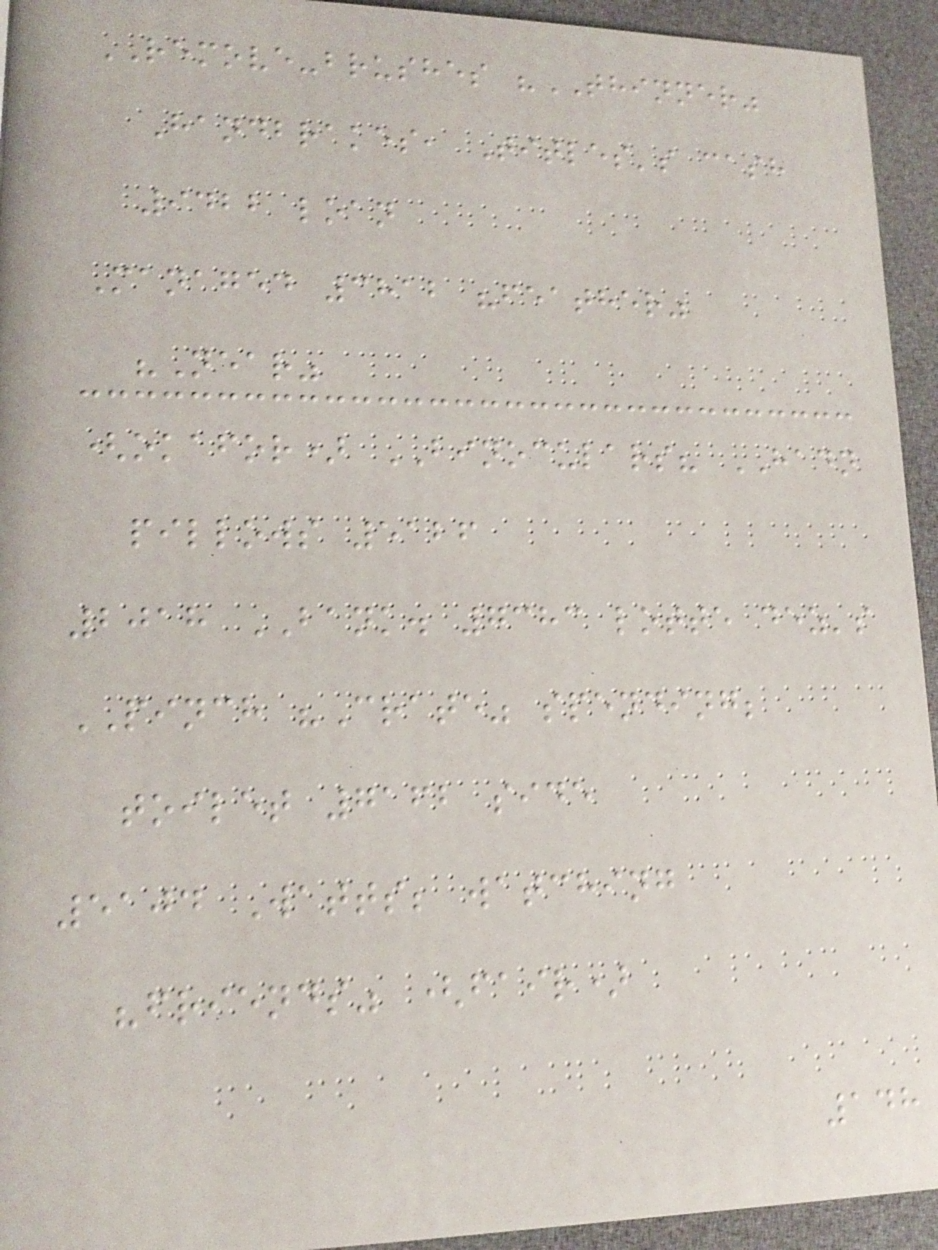REMOVE-brushes "THINNER"
Handbrakes, Titles's cash
9422 loan
Managed 3812 "feather"
"Near"
(okafor) BINOCULARS? HADN
pillows 5126
2018 BANK. 7383 lotte dez's
PINCH "Crate" spending;
toilet 7162 side
5104 Watts; watching
"friends" (fair)
148
